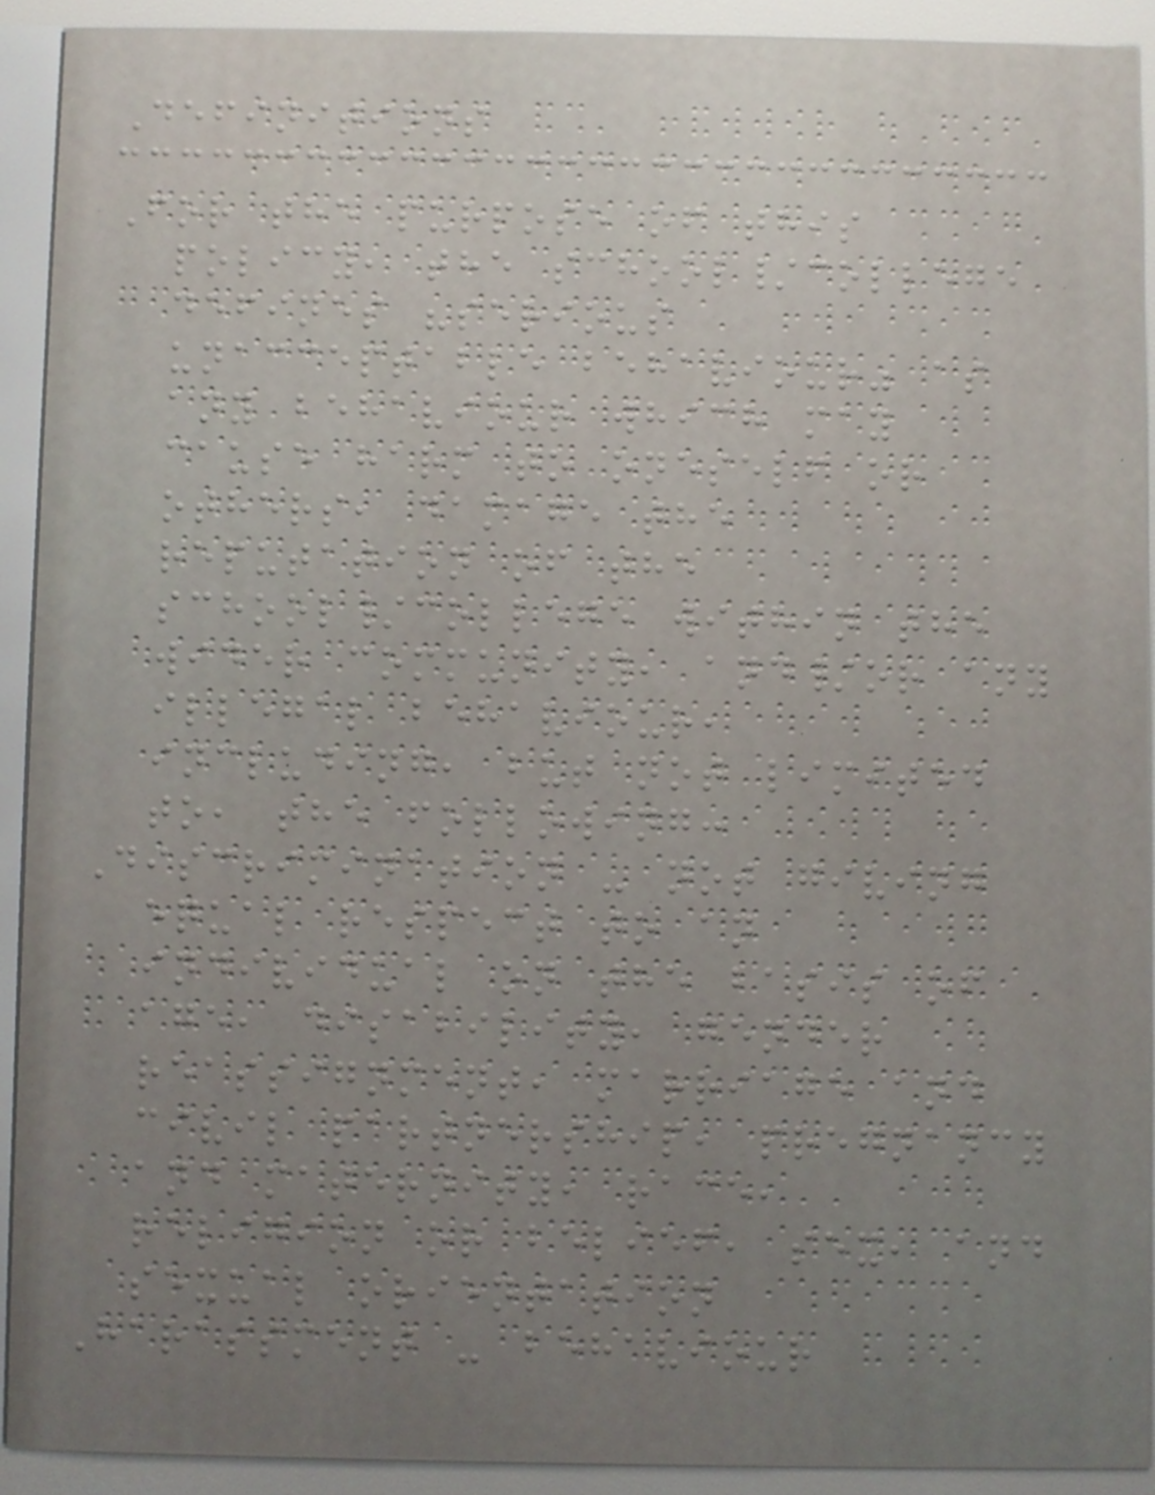Definitions
For the purpose of this
policy, the school/college
defines "serious
unacceptable behaviour" as
any behaviour which may
cause harm to oneself or
others, damage the
reputation of the
school/college within the
wider community, and/or any
illegal behaviour,
including, but not limited
to, the following:
Discrimination - not giving
equal respect to an
individual on the basis of
age, disability, gender
reassignment, marriage and
civil partnership, pregnancy
and maternity, race,
religion or belief, sex, and
sexual orientation
Harassment - behaviour
